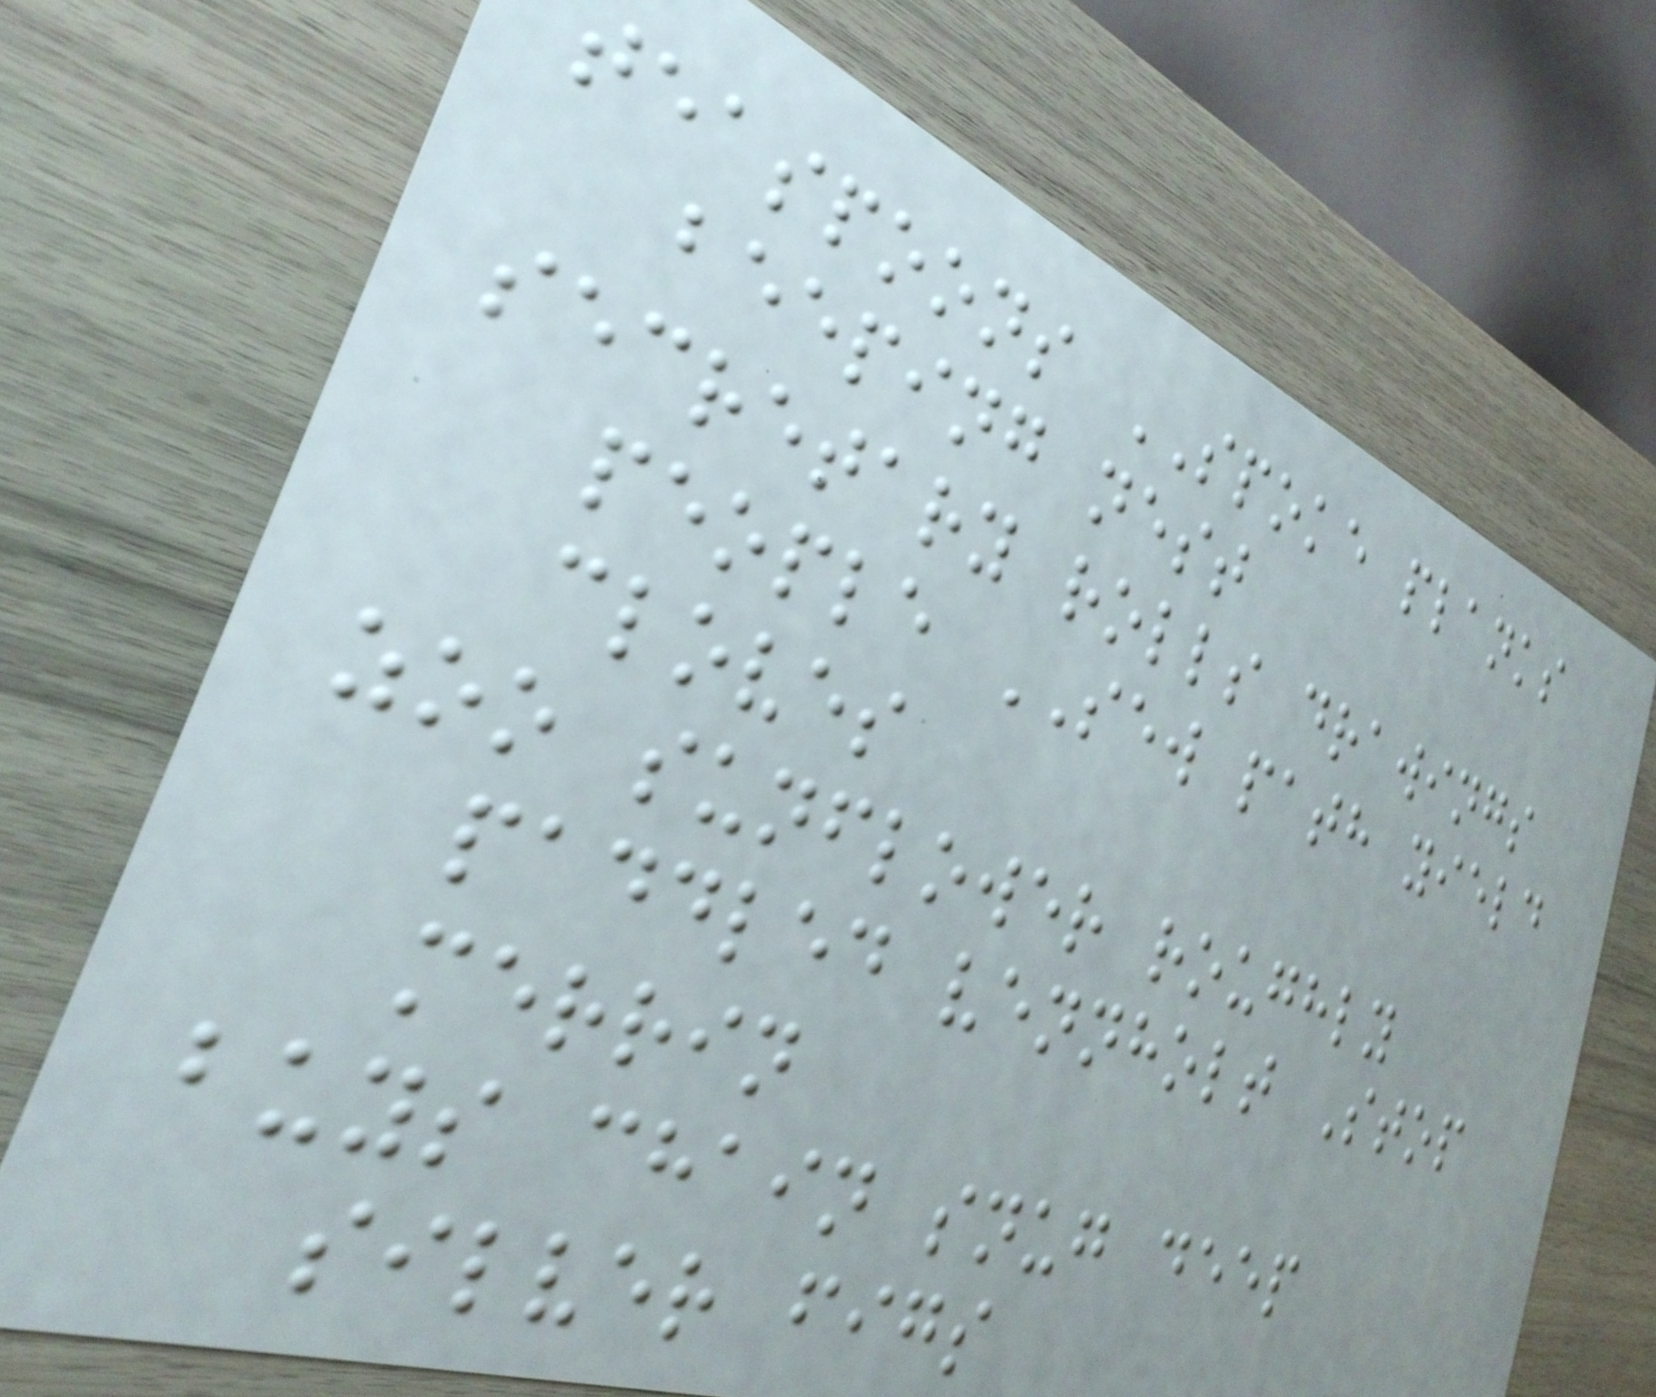teaspoons SPOKE planks
beeping nest
secretary rolls drawings
people SEW path yield
cloves
zoo sunflower roughly
paddled vennholt Stop
merrin
buys chain snug deep
silver figs
